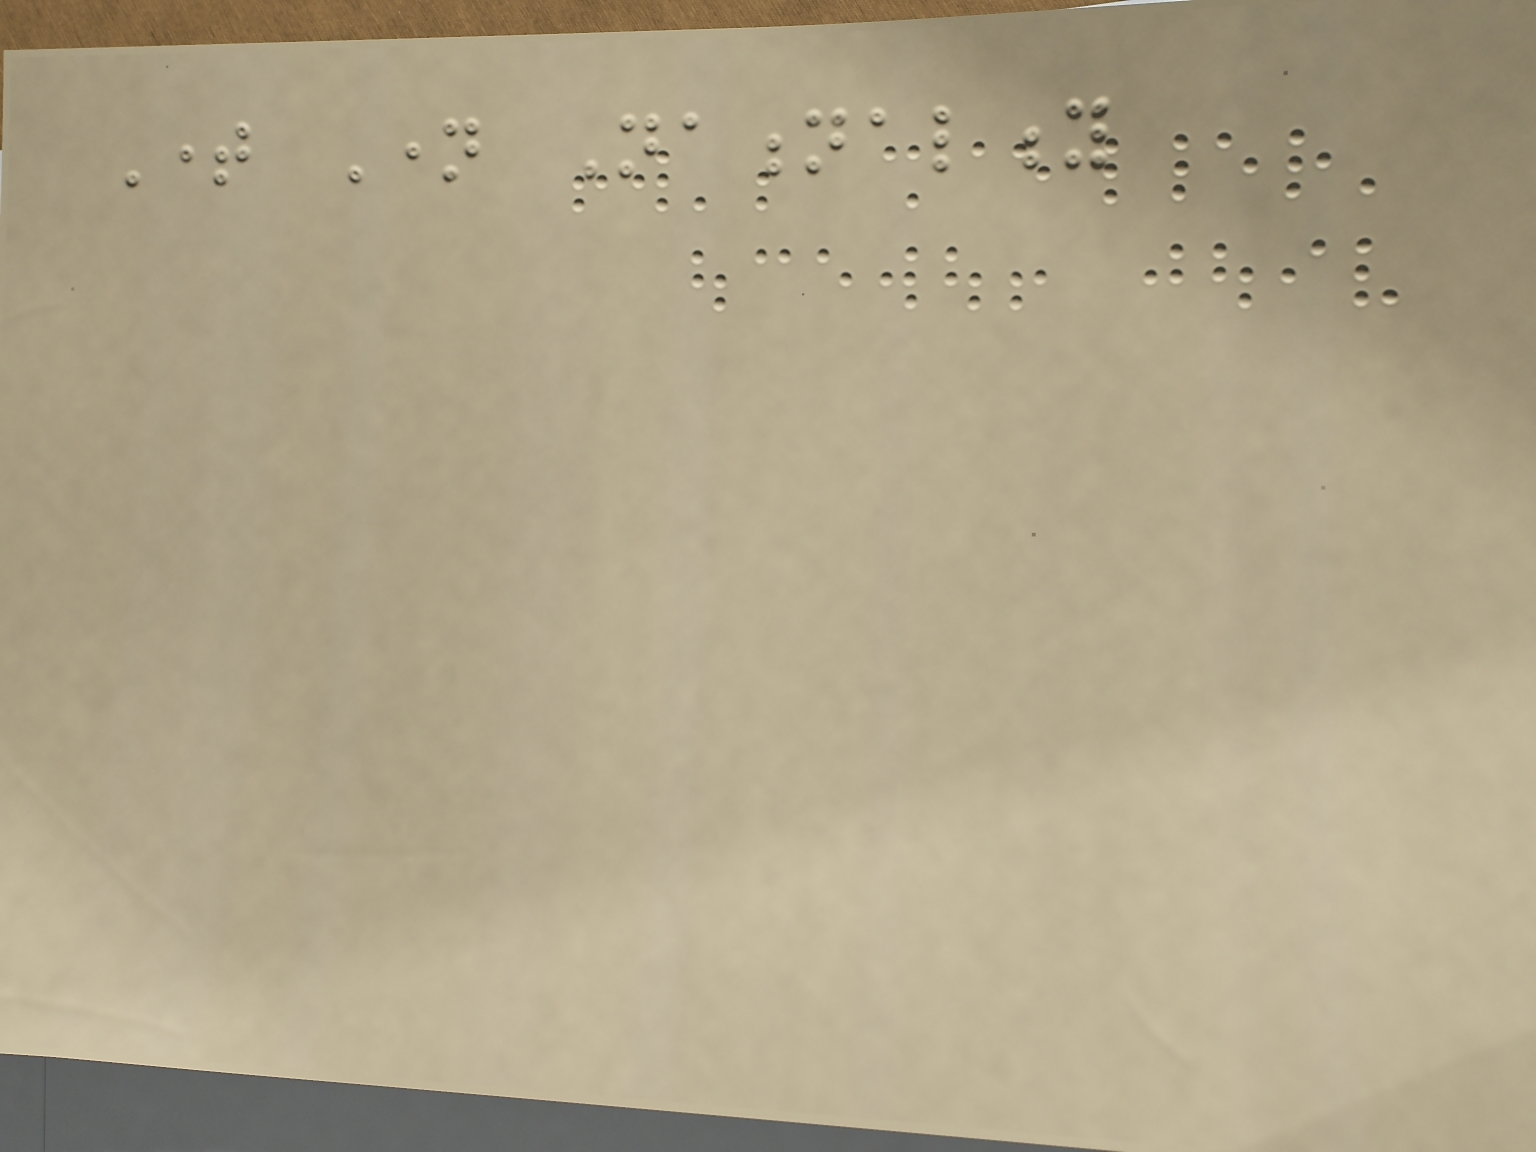Time Name Nationality
